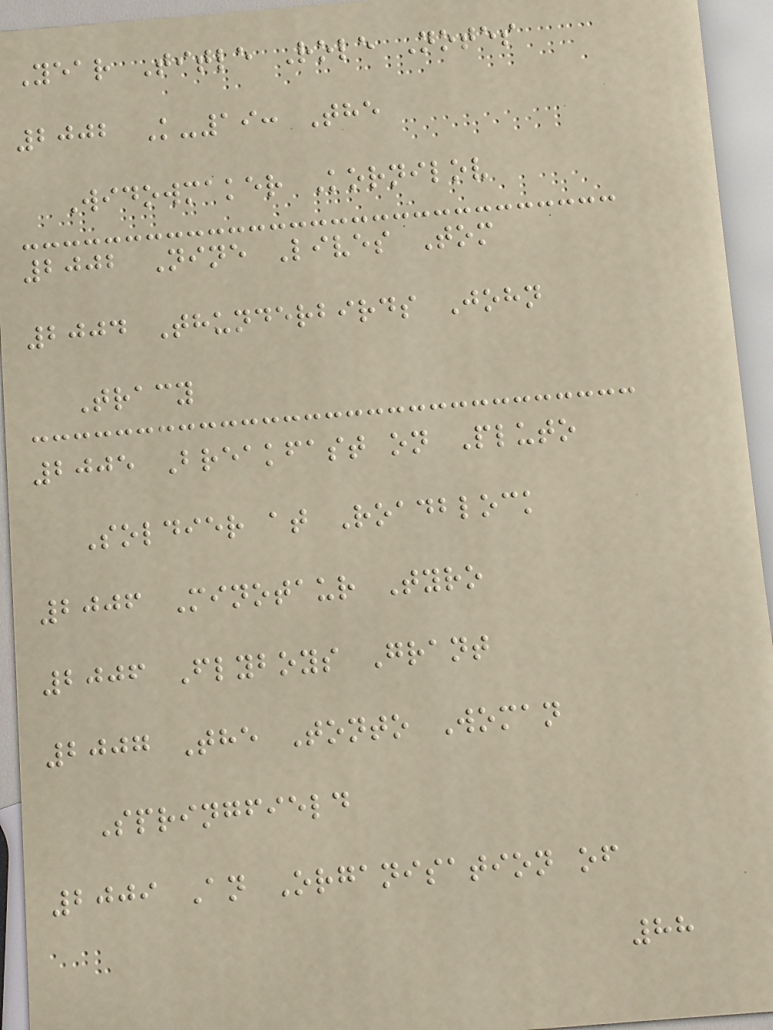Year Title Role Notes
2002 K-19: The
Widowmaker Kornilov
2002 Nine Lives Tom
2004 Thunderbirds John
Tracy
2005 Breakfast on Pluto
Soldier at Roadblock
2006 Minotaur Tyro
2006 Flyboys Grant
2007 The Tonto Woman
Springfield
2009 An Organisation of
88
